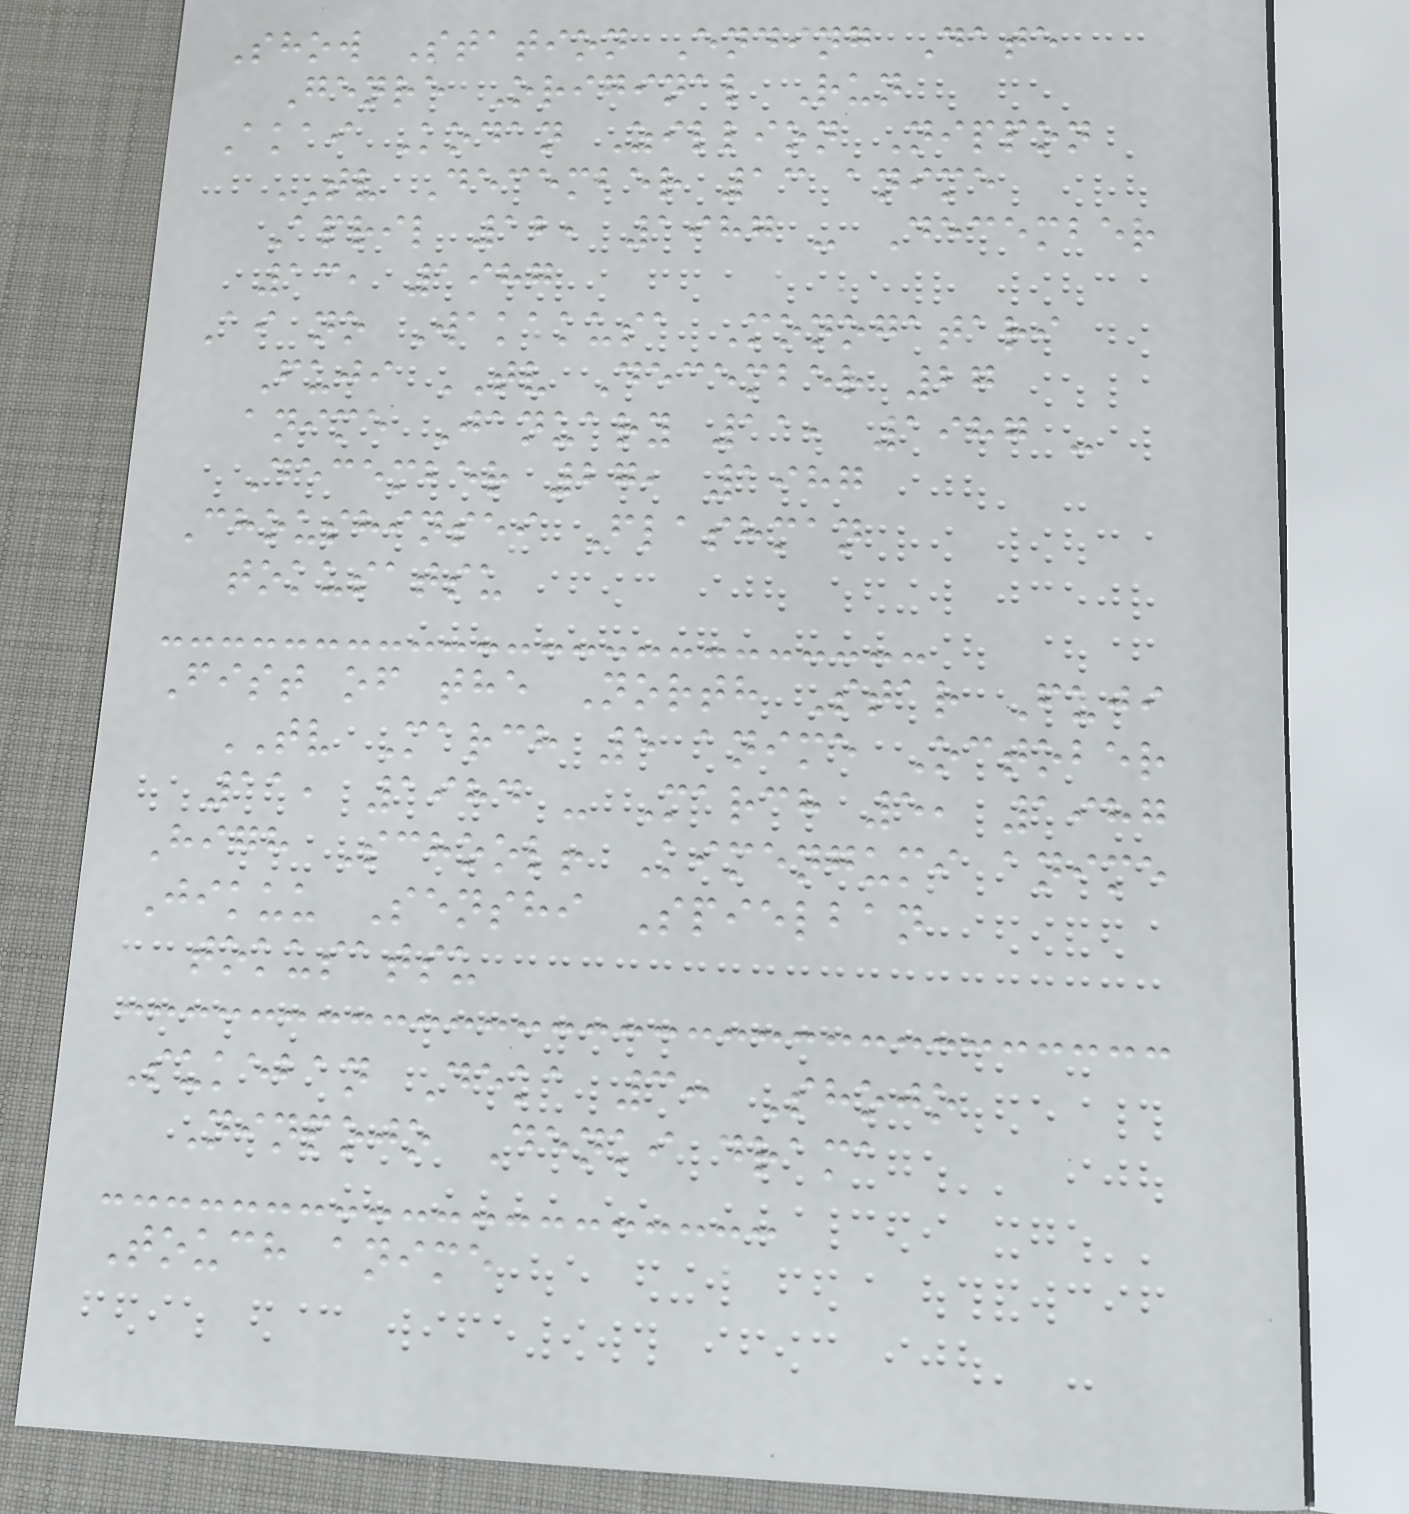Show Station Ending Date
Genre Original Run
Akai Kodan Zillion Nippon
TV December 13 anime
April 12, 1987 - December
13, 1987
Ai no Wakakusa Monogatari
Fuji TV December 27
anime January 11, 1987 -
December 27, 1987
Choushinsei Flashman
tokusatsu
Fist of the North Star Fuji
TV March 5 anime October
11, 1984 - March 5, 1987
High School! Kimengumi anime
Jikuu Senshi Spielban
tokusatsu
Sukeban Deka 3: Shojo
Ninpojo Denki drama
Touch anime
